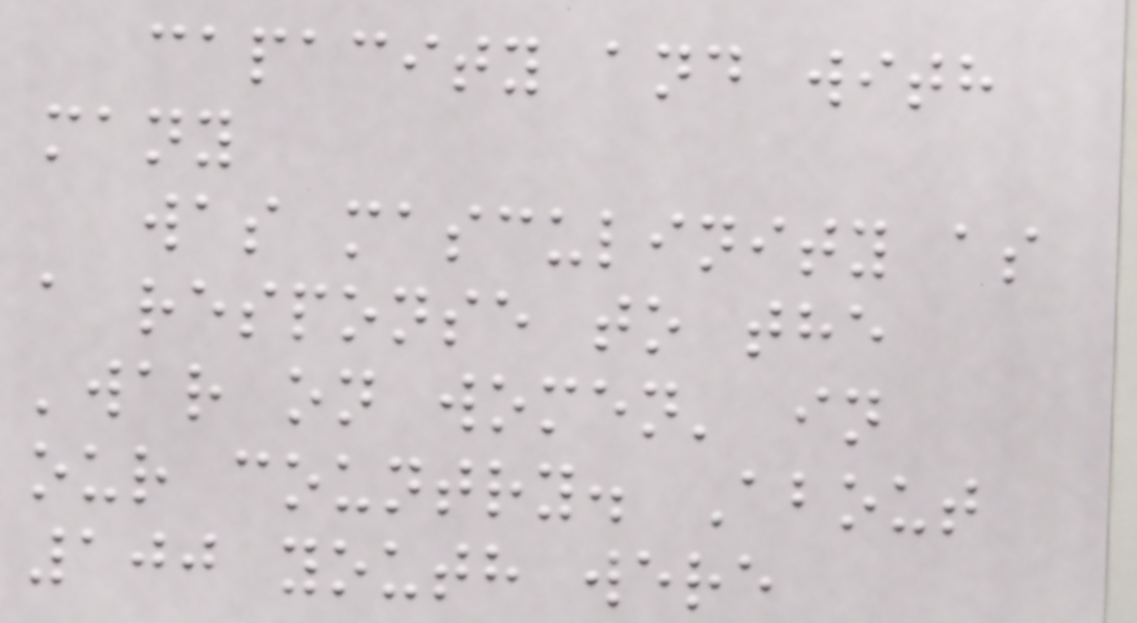capacity and with
many
was masculinity as
a response to the
'war on women' in
our country. About
100 youth were
